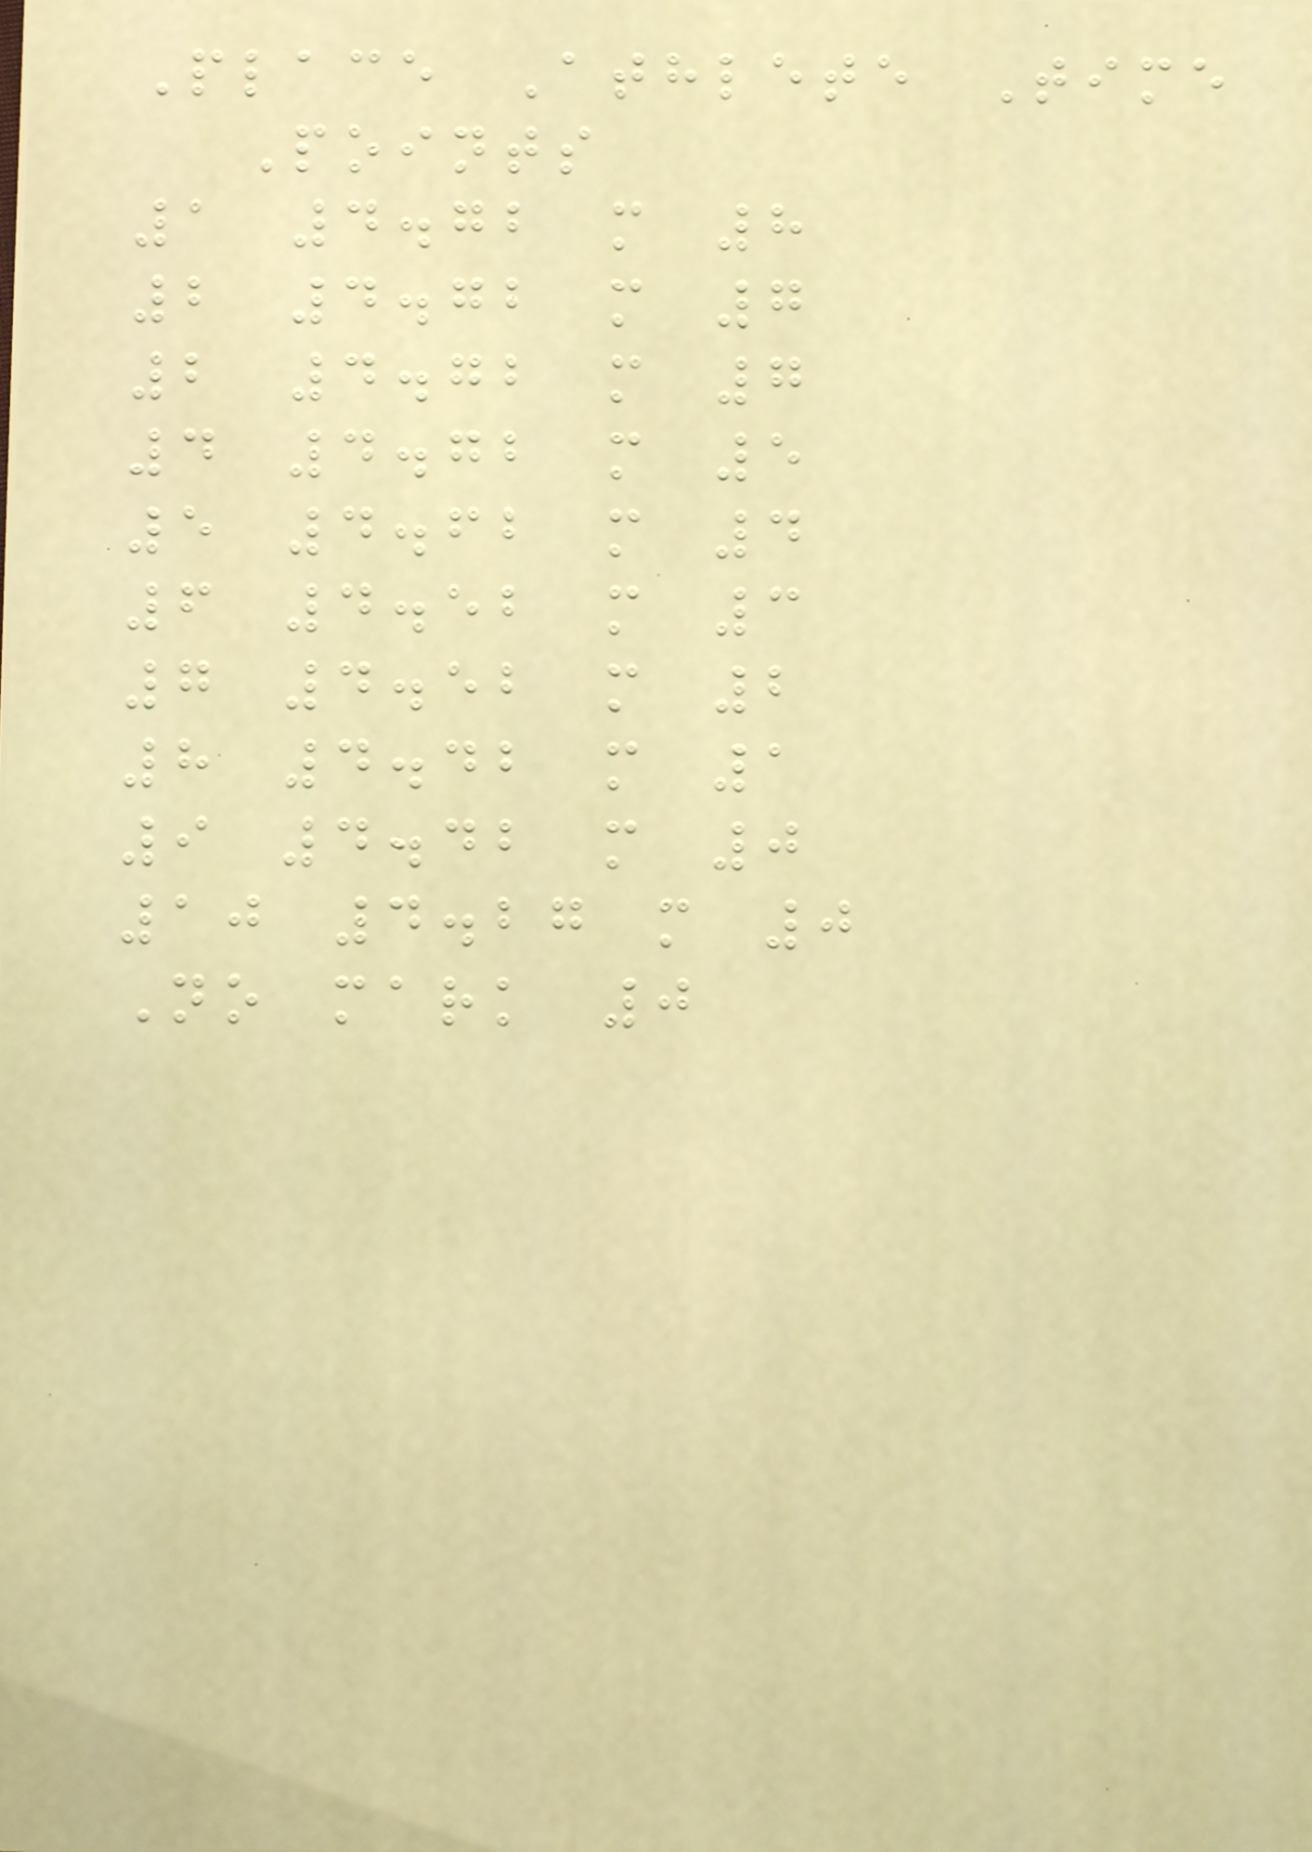Place Athlete Time
Points
1 4.72 m 8
2 4.72 m 7
2 4.72 m 7
4 4.72 m 5
5 4.62 m 4
6 4.52 m 3
7 4.52 m 2
8 4.42 m 1
9 4.42 m 0
10 4.27 m 0
No mark 0
